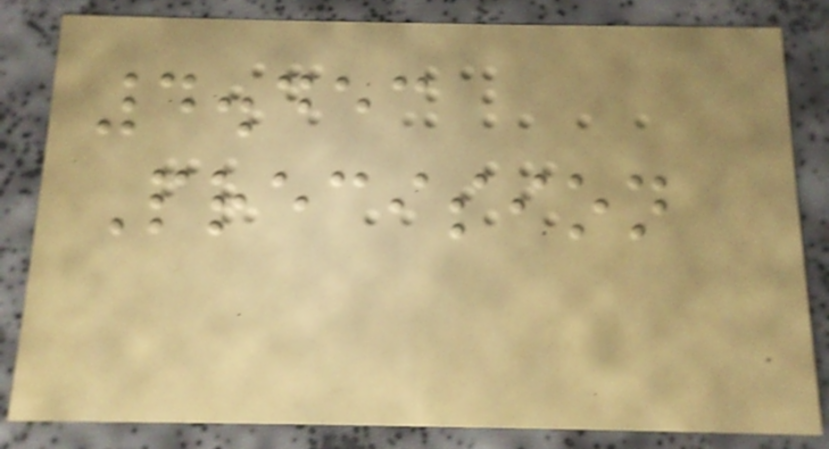4.453
Precision
